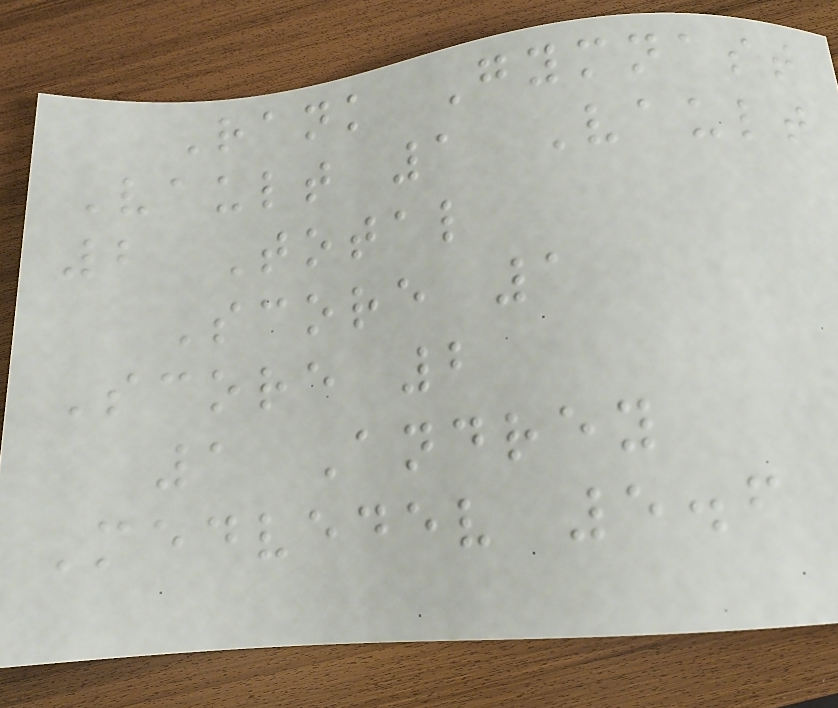Rank Gymnast
Vault 1 Vault
2 Total
Score 1
Score 2
1 Andrey
Medvedev 5.6
